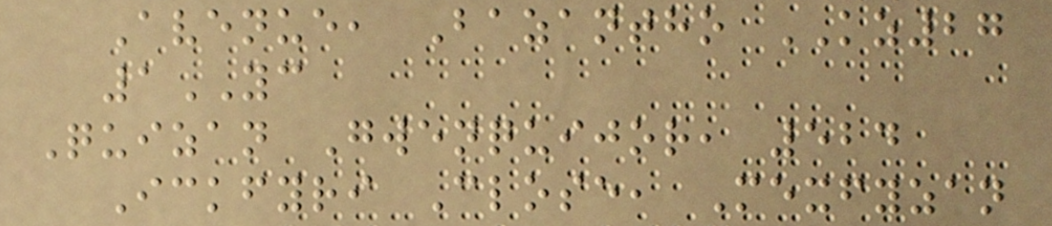Avenue, Bazantho KZ27
1YC
Quizan Gwenquijor, 524
Ickfyri Close, Mexfyzan
